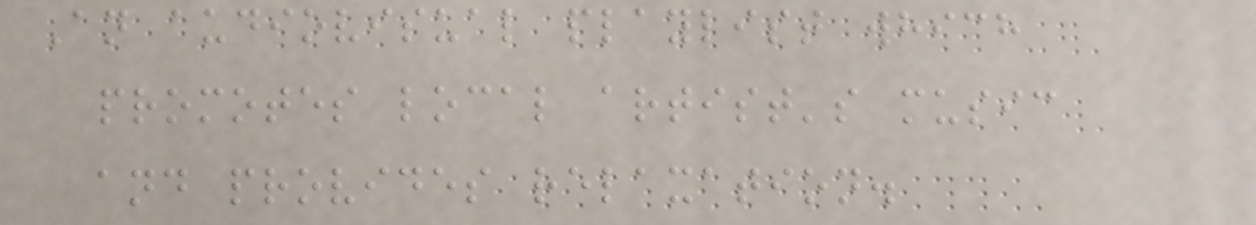An audiovisual playlist which
promotes local artist's music
and provides relaxation.
